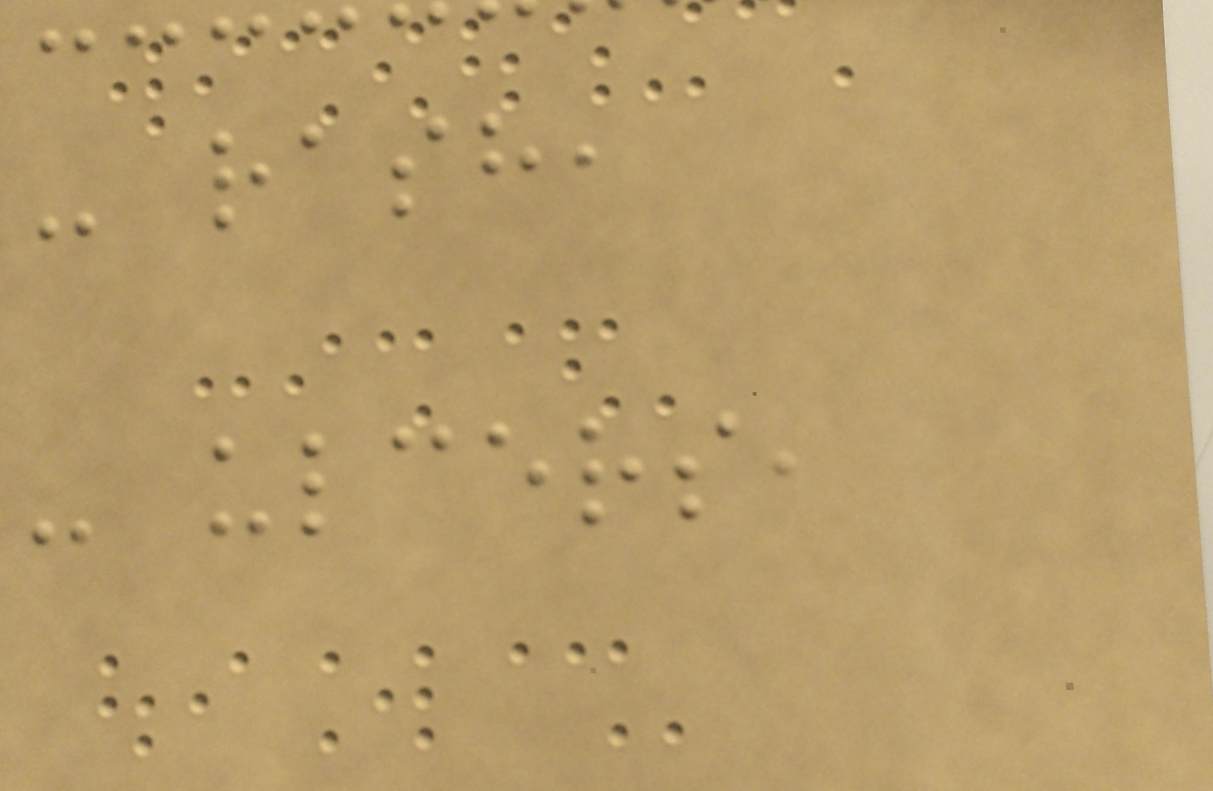- rash,
- ulcers,
